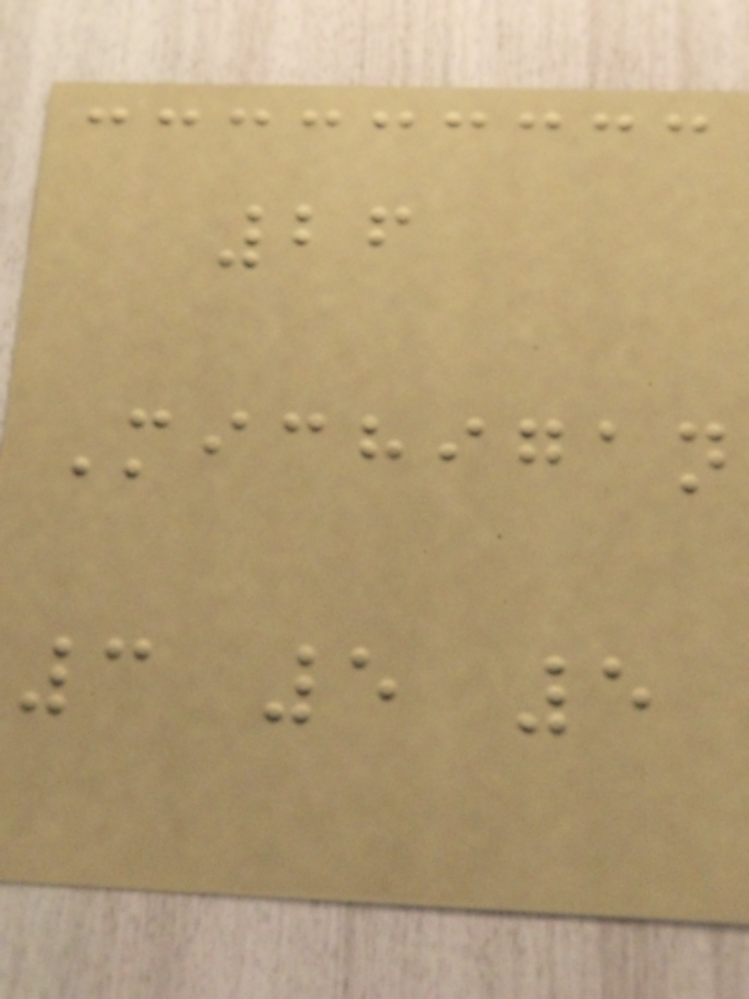26
Michigan
3 5 5
